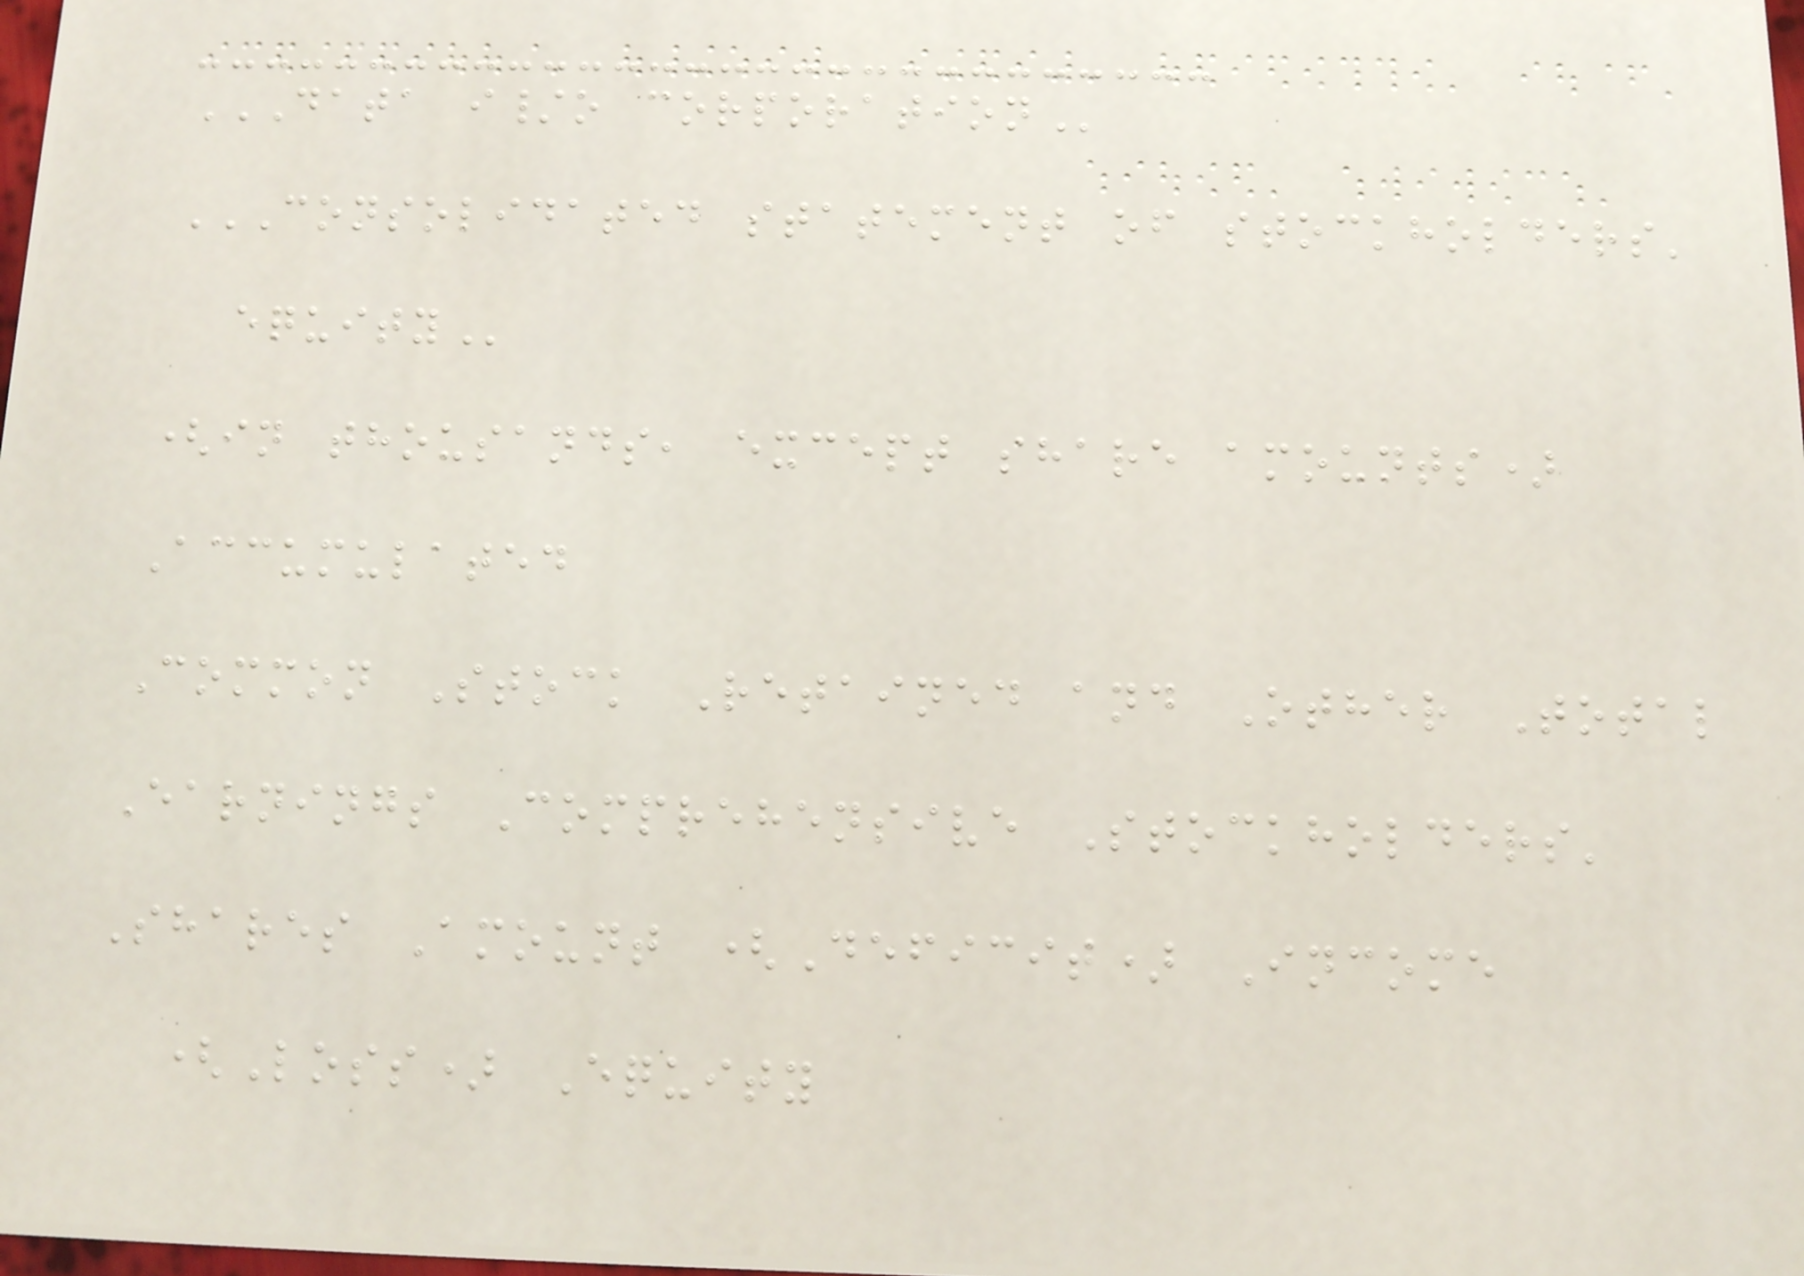DATA I/O CORPORATION
CONSOLIDATED STATEMENT OF STOCKHOLDERS'
EQUITY
(in thousands, except share amounts)
Accumulated
Common Stock Retained and Other Total
Earnings Comprehensive Stockholders'
Shares Amount (Deficit) Income
(Loss) Equity
